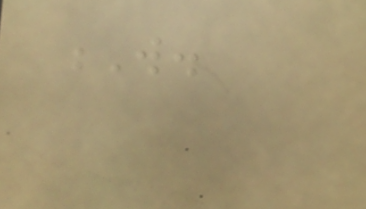W.
